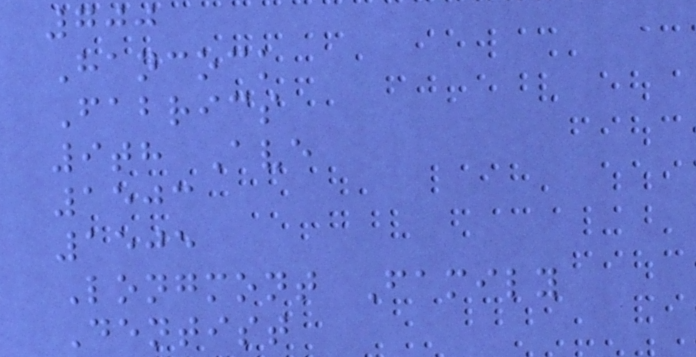700
Hancock
Fabrics
9th Ave
1503
1505
Longmont Family
Dentist
